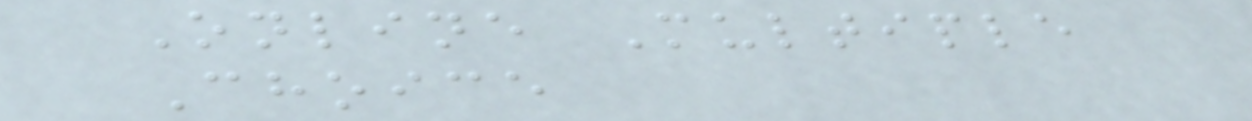Online Multiple
Choice
